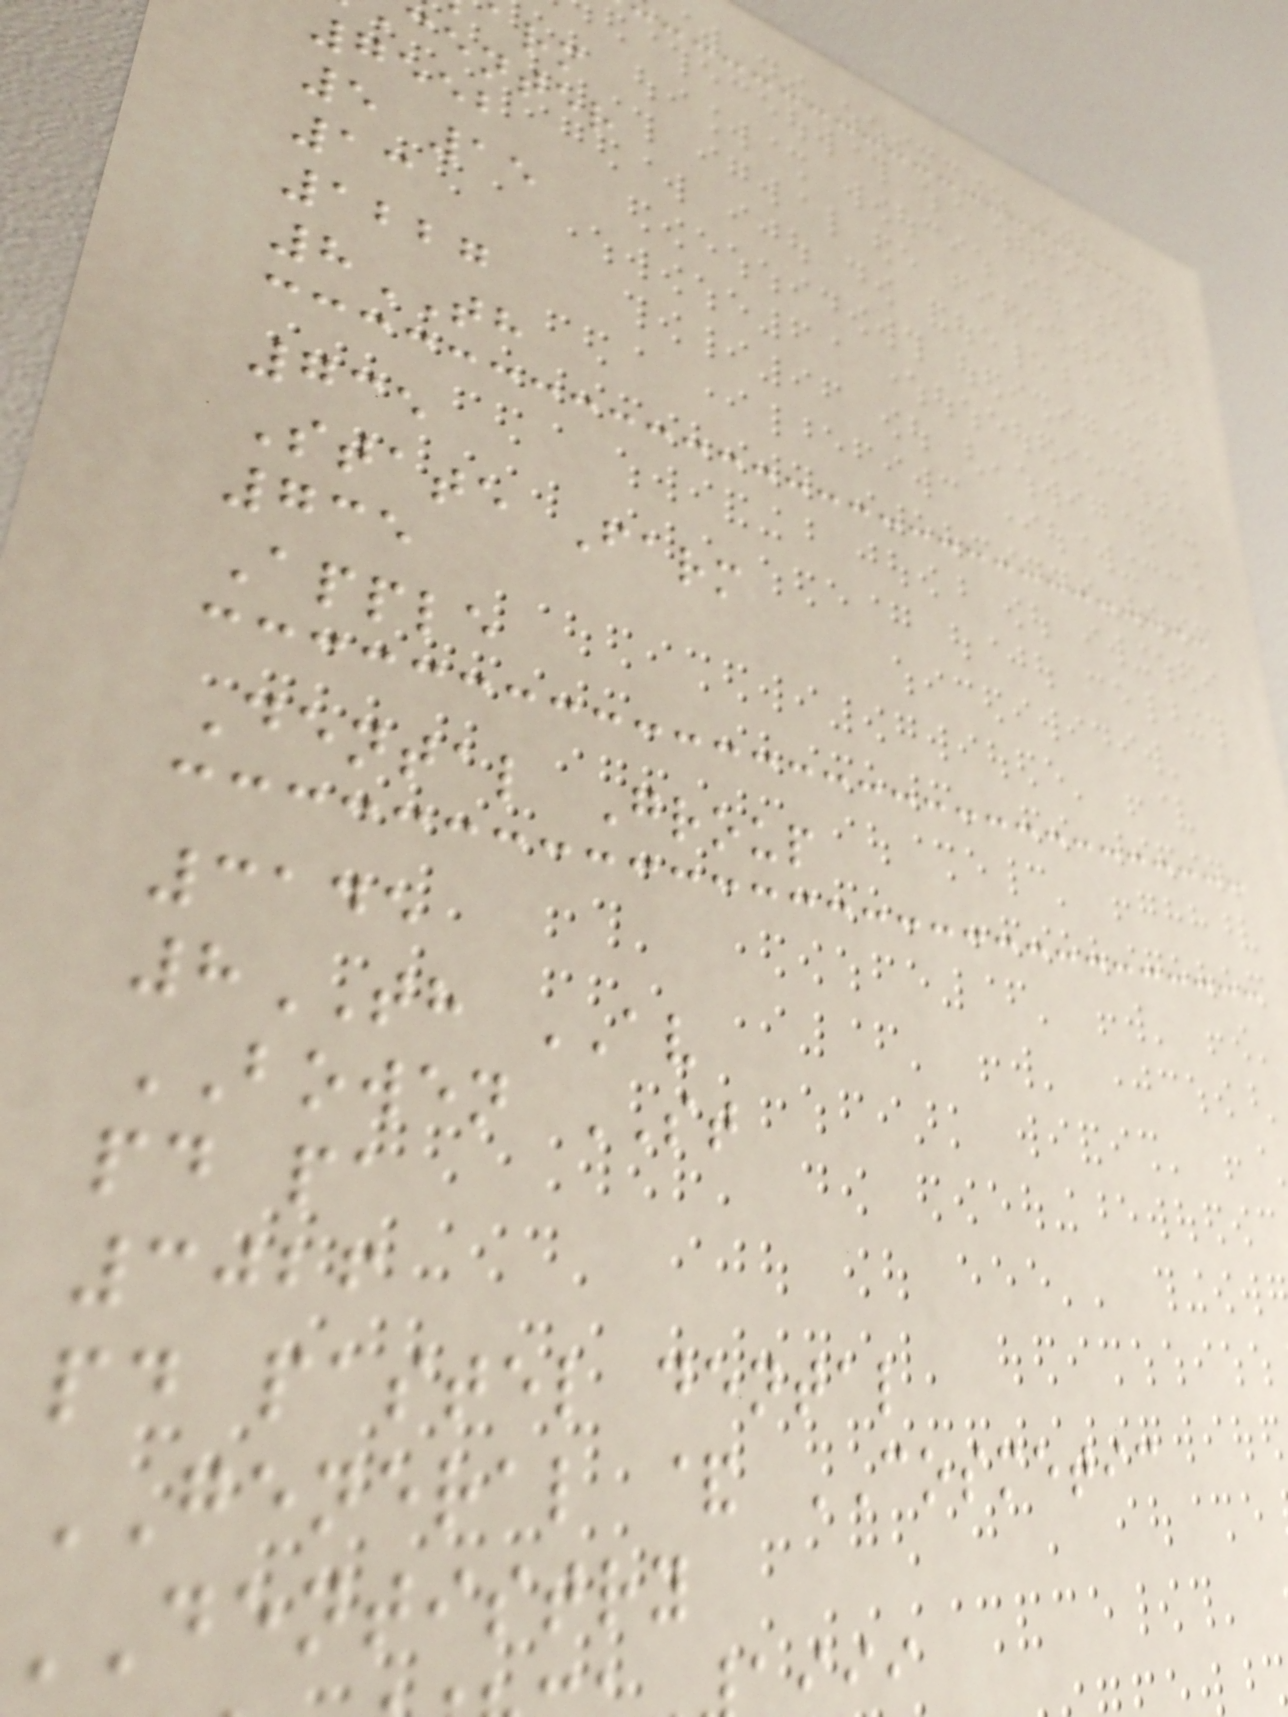center
7552
5 15
13
1227
8TH
735
State Farm
735
Apple
Dental Group
3145
8TH AV
BOWEN ST
pd pa
3026
pd pastel dental
GENERAL & COSMETIC
dentistry
